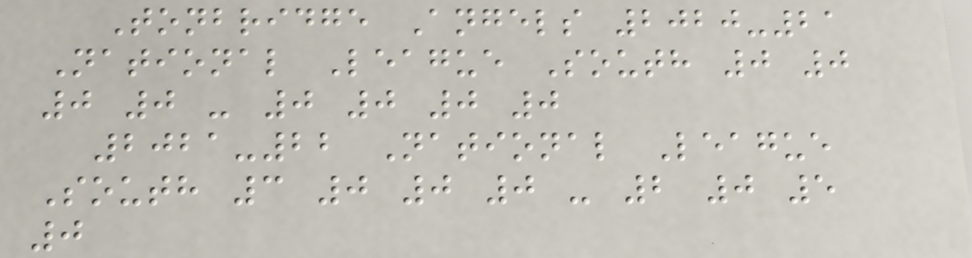Tonbridge Angels 2020-21
National League South 0 0
0 0 - 0 0 0 0
2021-22 National League
South 3 0 0 0 - 2 0 5
0
